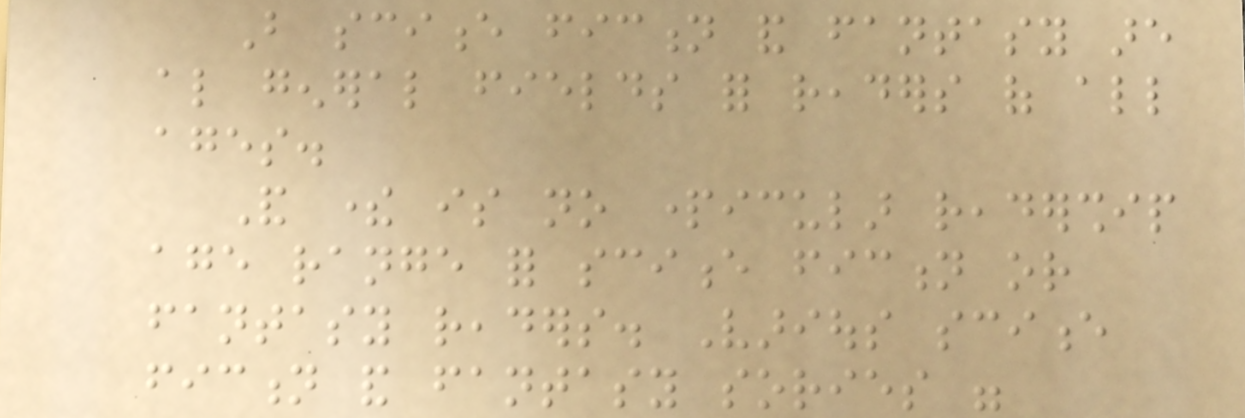But science fiction and fantasy are
also general fields for readers of all
ages.
And there is no particular readership
age range for science fiction or
fantasy readers. Various science
fiction and fantasy sories were
